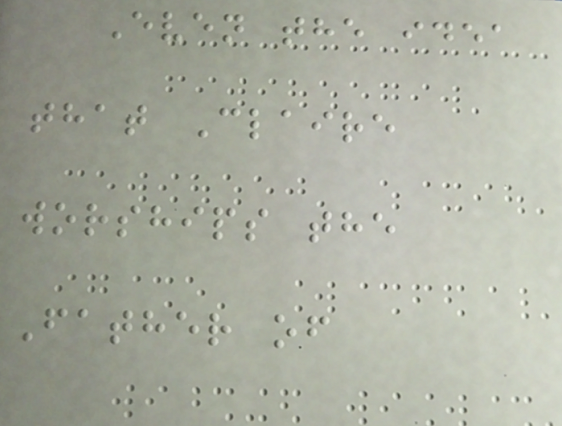Even the idea
that Claire
worships the
Father of
